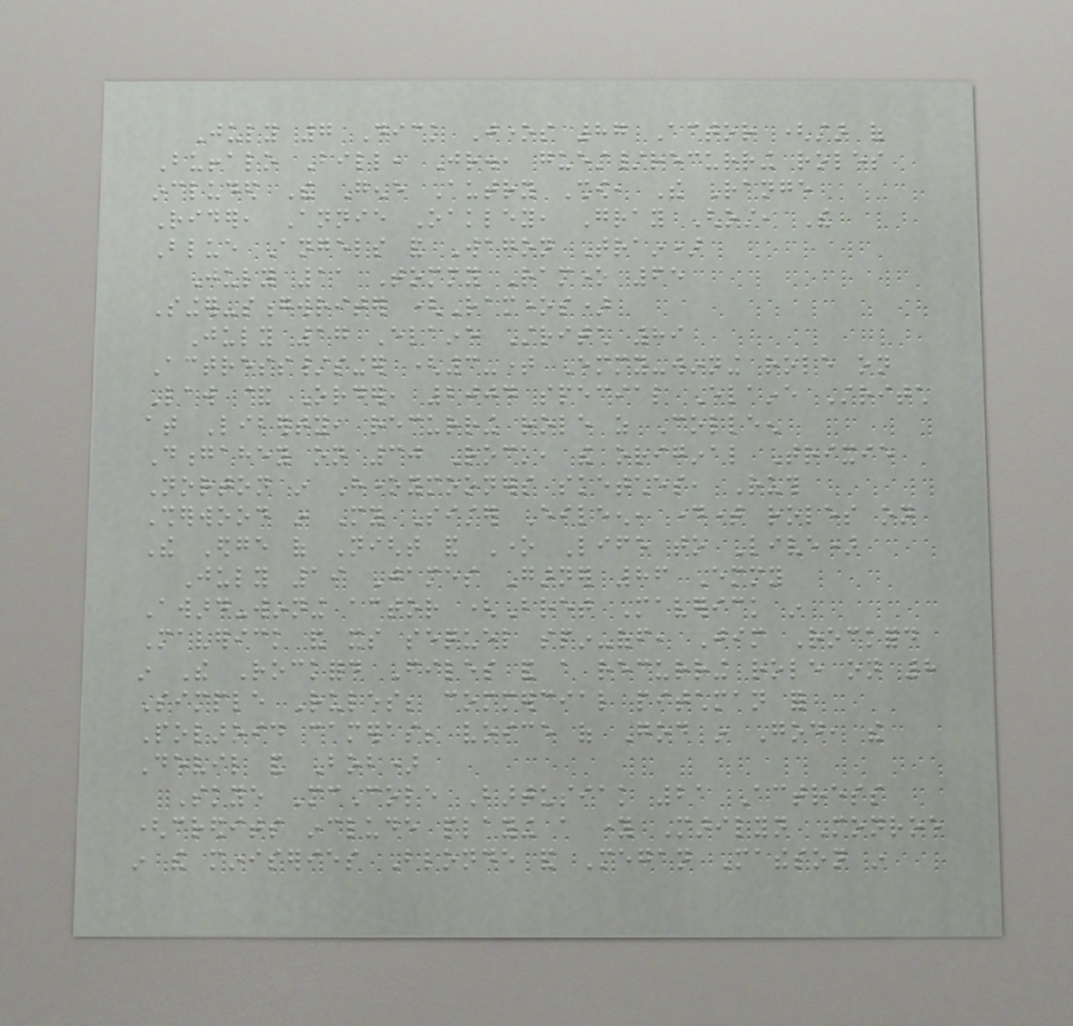July 7 Dick Jones 87 Actor (star of
Buffalo Bill, Jr., guest/recurring roles
included The Gene Autry Show, The Range
Rider, Annie Oakley, Gray Ghost, The
Blue Angels and Wagon Train)
July 11 Tommy Ramone 65
Singer-songwriter (Ramones)
July 17 Elaine Stritch 89
Actress/singer (3-time Emmy-winning role on
Law & Order, 2004 special Elaine Stritch
at Liberty, recurring role as Colleen
Dongahey on 30 Rock, the original Trixie
Norton in Honeymooners sketches, Ruth
Sherwood in My Sister Eileen, daytime roles on
The Edge of Night and One Life to Live)
July 19 James Garner 86 Emmy
Award-winning actor (Bret Maverick in
Maverick and its sequel spin-off, Jim Rockford
in The Rockford Files and a recurring role on 8
Simple Rules; commercial pitchman for
Polaroid cameras; voice of God in God, the
Devil and Bob)
Skye McCole Bartusiak 21 Actress
(credits include playing a young Marilyn Monroe
in the miniseries Blonde and Megan Matheson in
